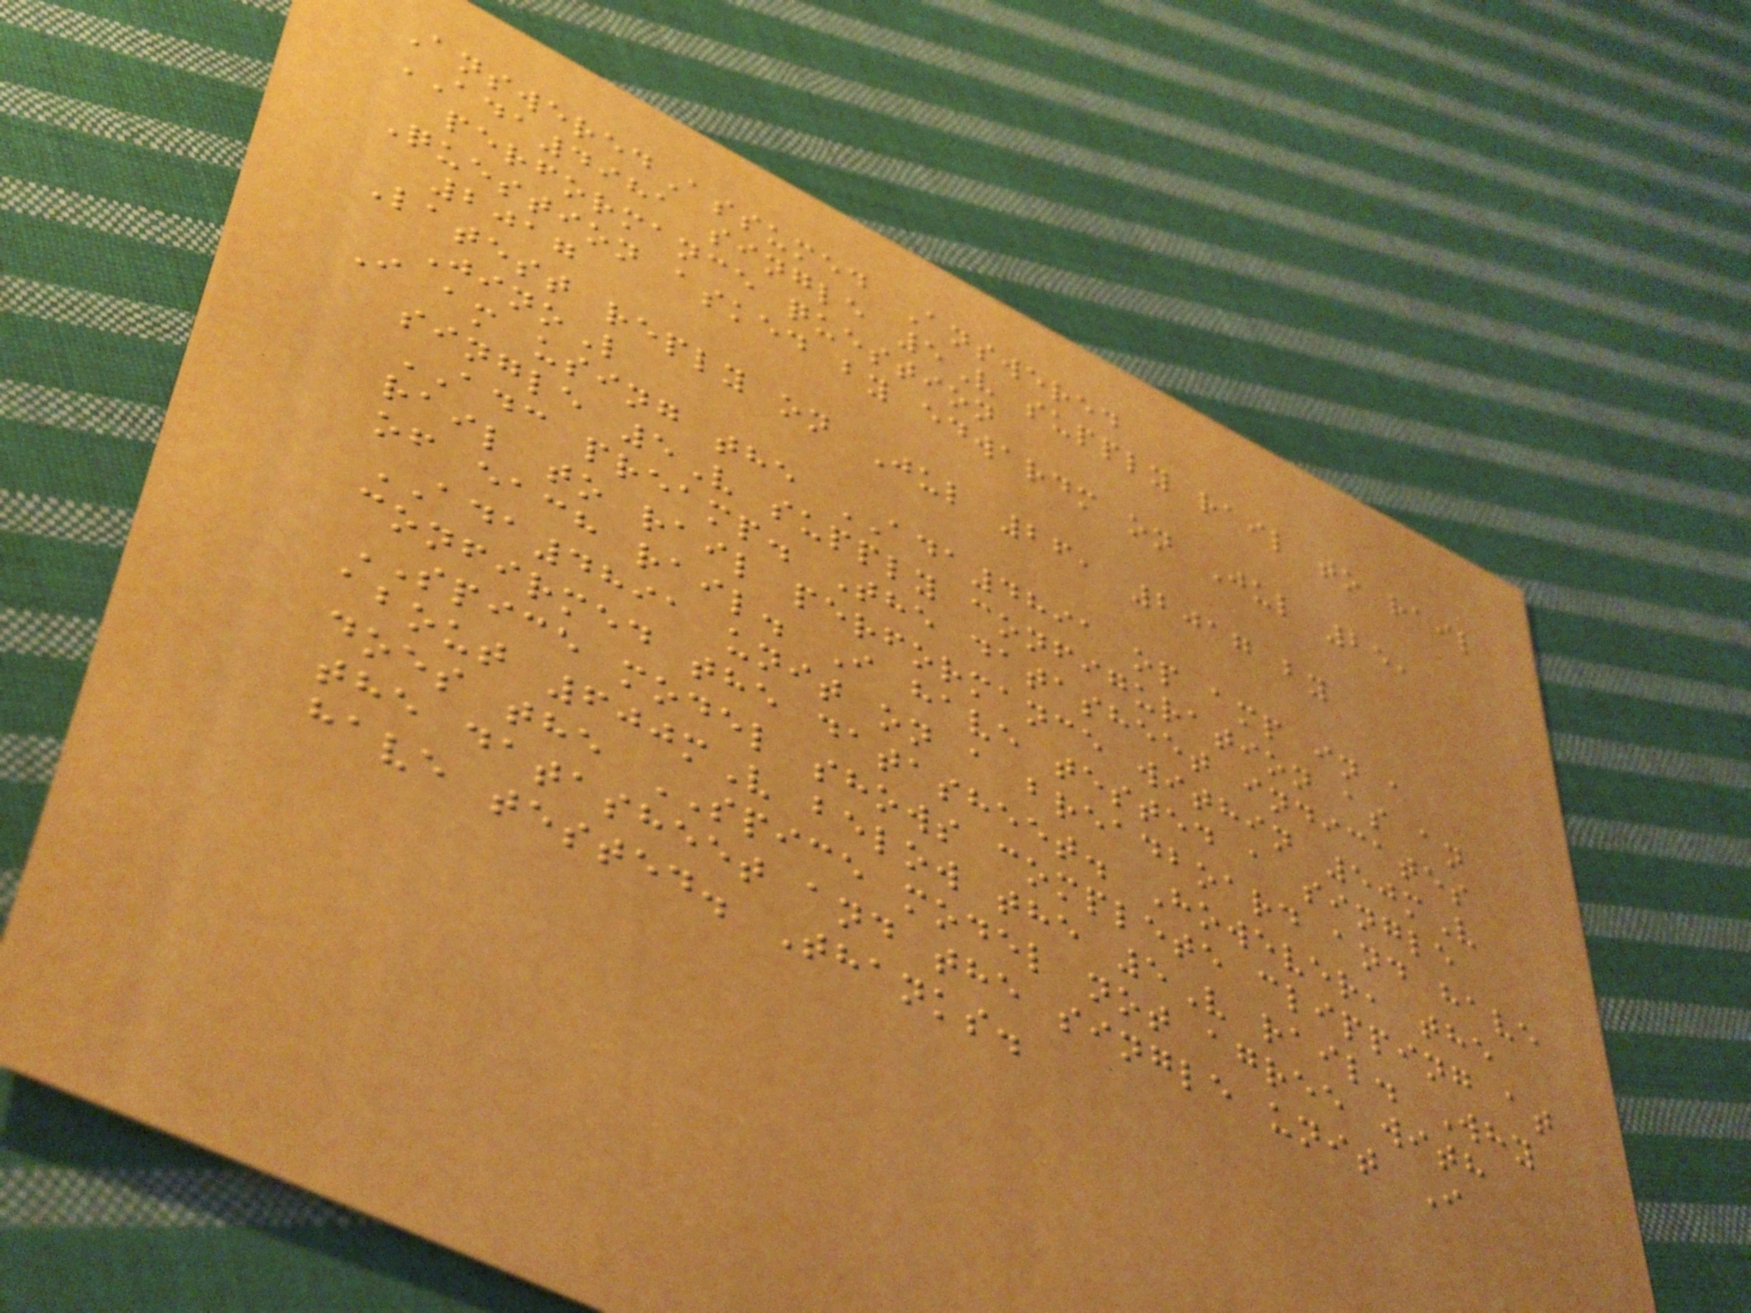AnsweredAssumed Answered
ADA4981 single 5V supply rail to rail
performance question
Question asked by edwardm on Jul 25,
2017
Latest reply on Jul 26, 2017 by
JinoL
I am using the ADA4891 op amp in a
single 5V supply configuration as an
ADC preamp. The datasheet indicates
rail to rail performance within 50mV
of each rail. I have tested a single
ADA4891 unit on a breadboard and have
confirmed the datasheet. However, the
SPICE model shows complete clipping at
about 600mV below the 5V rail. Why
does the SPICE model not agree with
the datasheet and the single unit I
have tested. Thanks.
